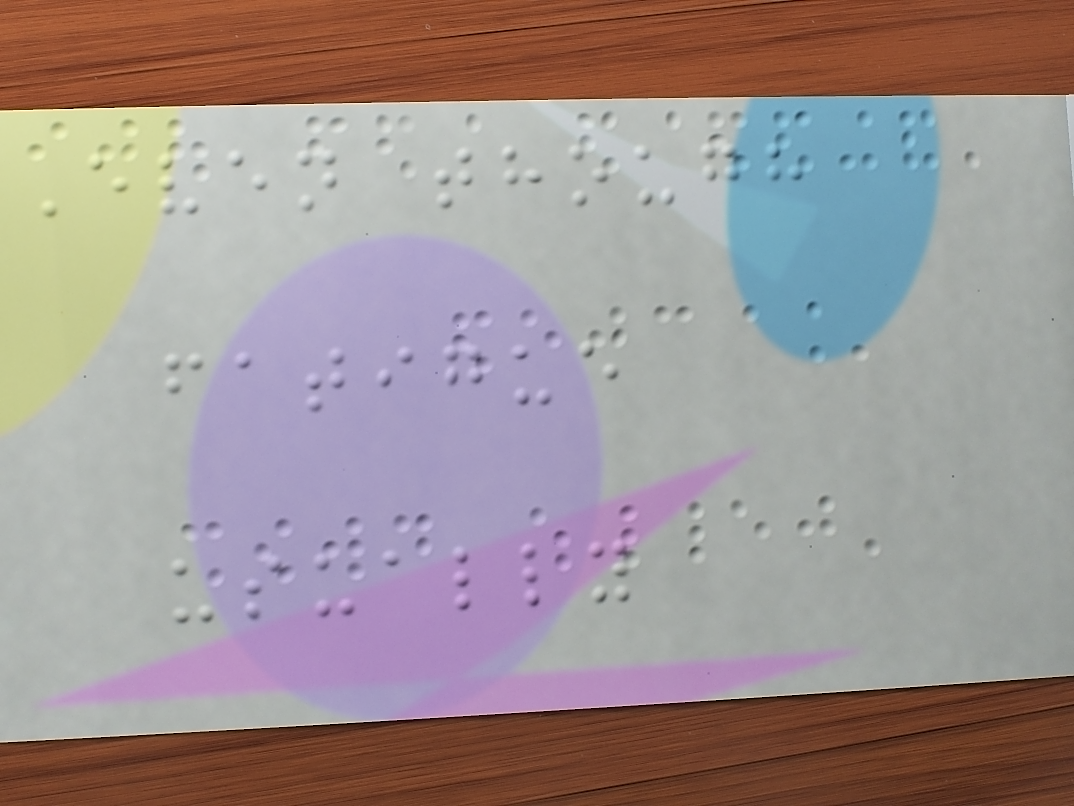Even though
fatigue
usually
